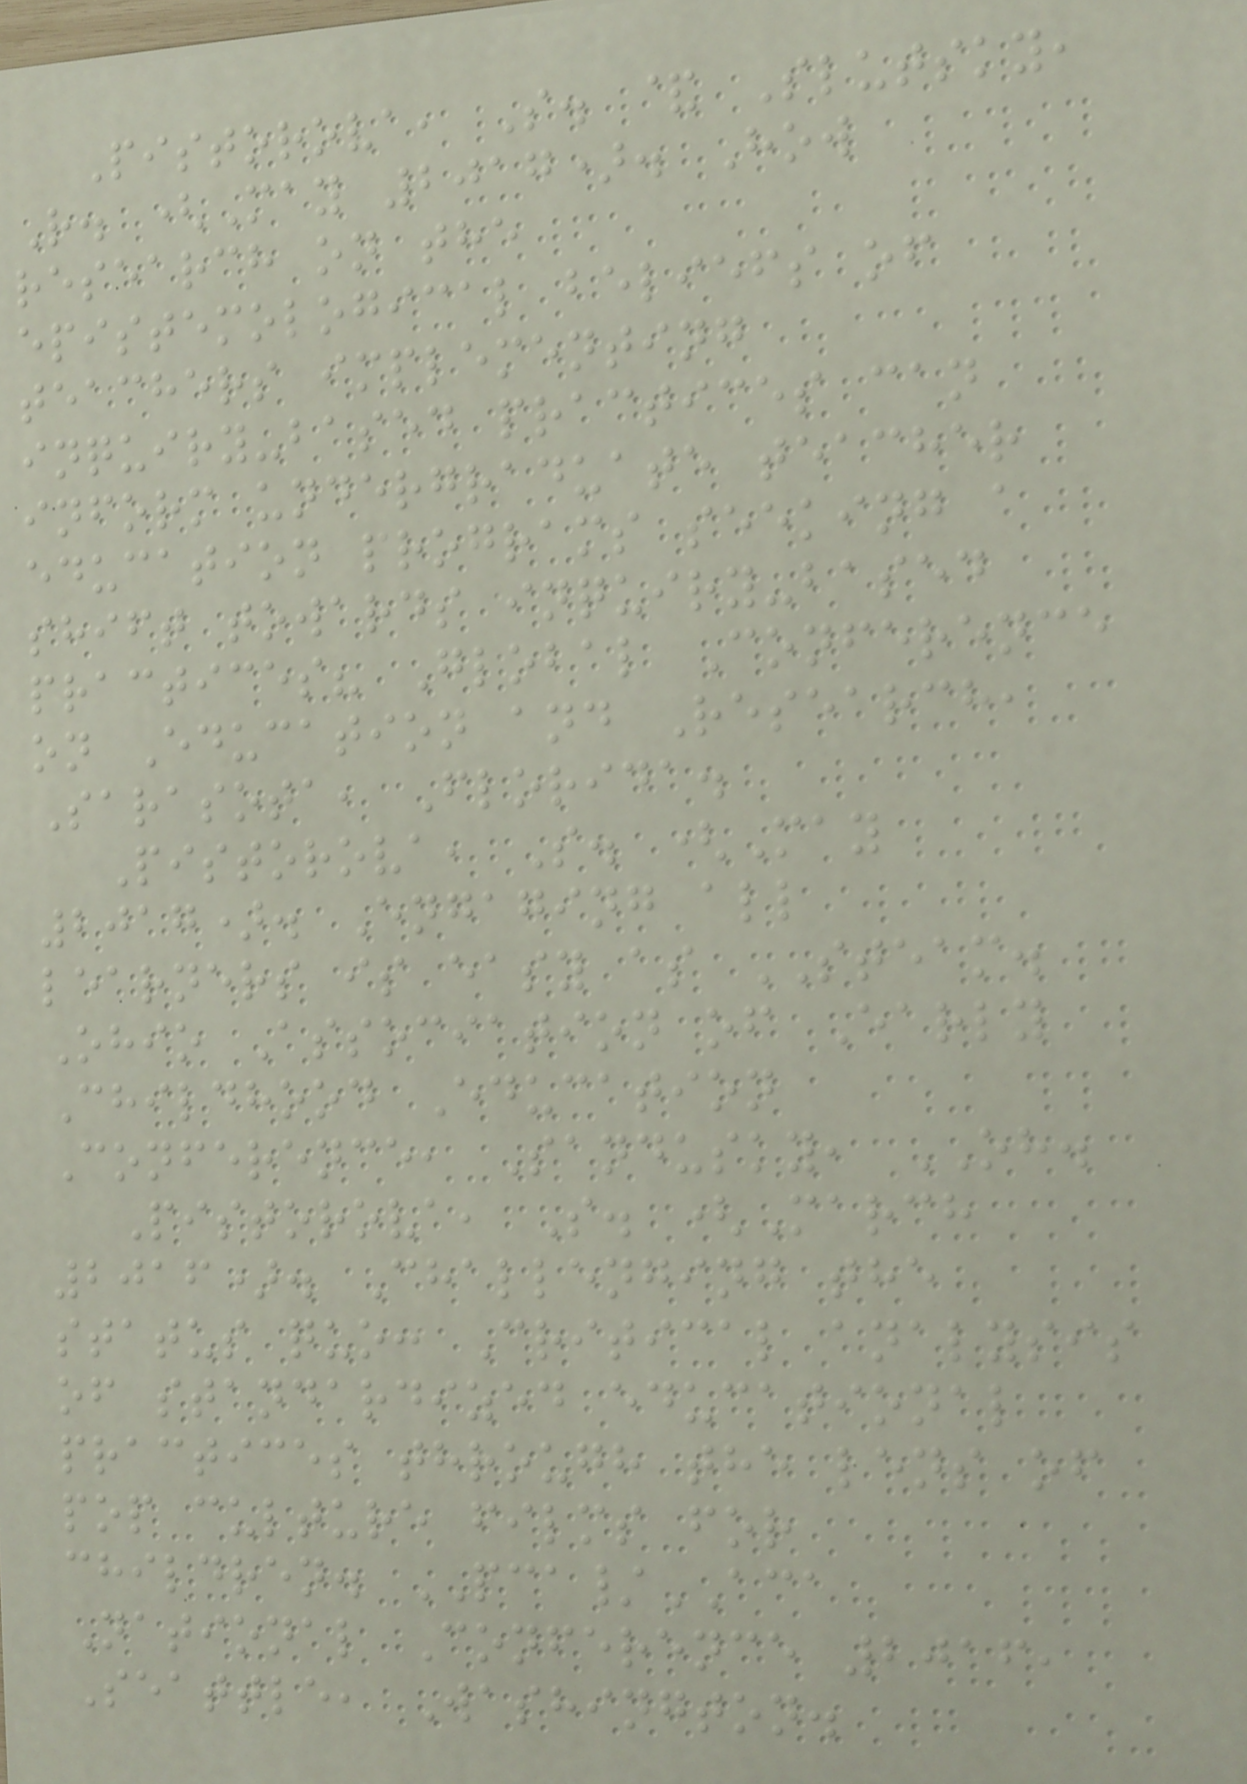Pistorova, S. & Slutsky,
R. (May 2017). How
research on the
epistemological beliefs of
teachers implementing
inquiry-based practices can
inform undergraduate teacher
education programs seeking a
shift towards inquiry-based
practices? Global Conference
on Education and Research,
Sarasota, Florida.
Pistorova, S. (May
2017). Engaging all
learners is easy as STEAM.
Ohio Association of Early
Childhood Education
Conference, Sandusky, OH.
Pistorova, S. (March
2016). Challenging the
status quo: Critical analysis
of standardized educational
practices through the lens of
pop culture films for
children. PCA/ACA
National Conference 2016,
Seattle, Washington.
